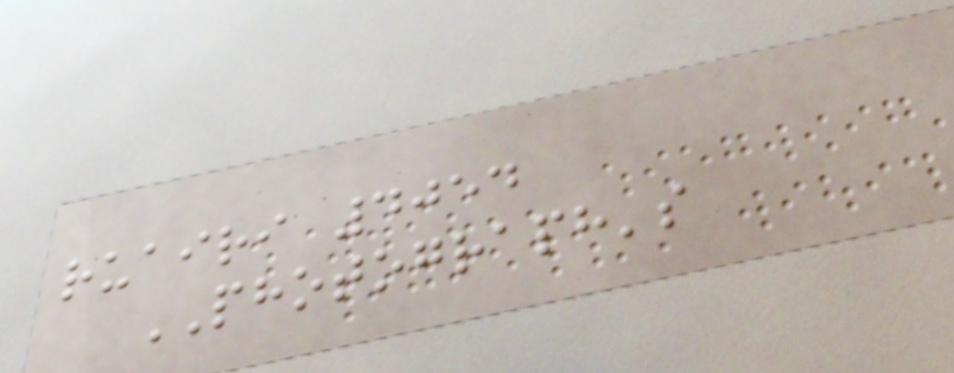ruairi 4054
PHOTOGRAPH's
